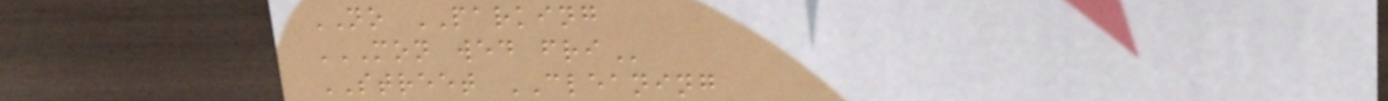NO PARKING
MON WED FRI
STREET CLEANING
